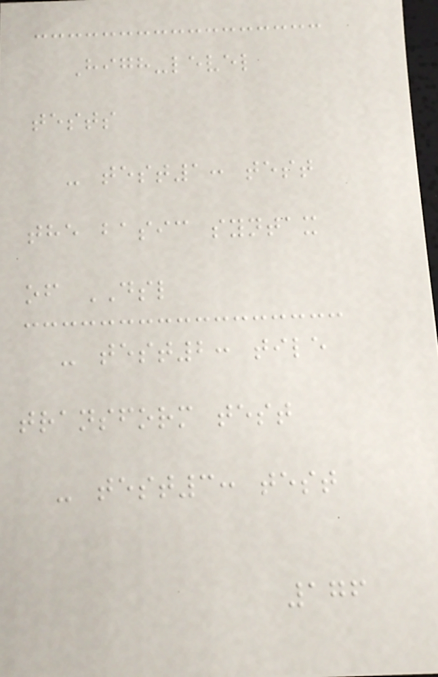High-level
tests
- test1: test
the basic syntax
of DSL
- test2: tile
transform test
- test3: test
176
